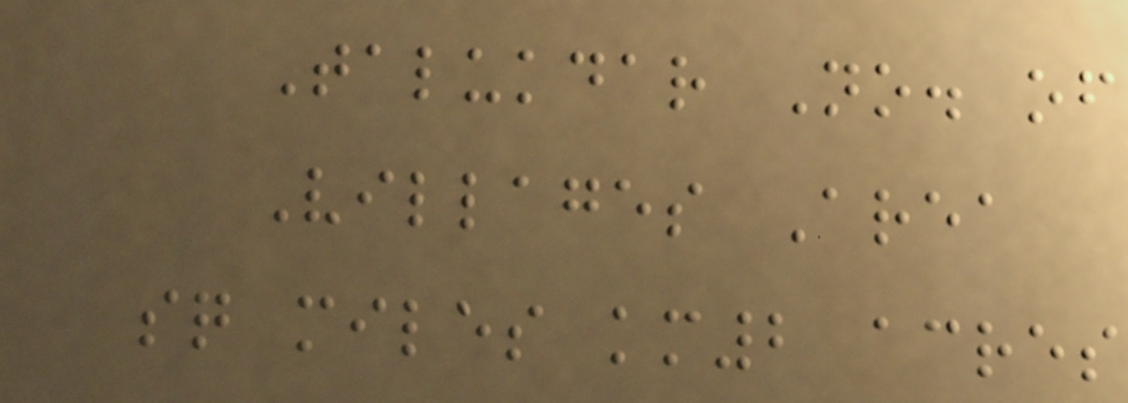Talukdar No. of
Villages Area
sq miles km2 acres
